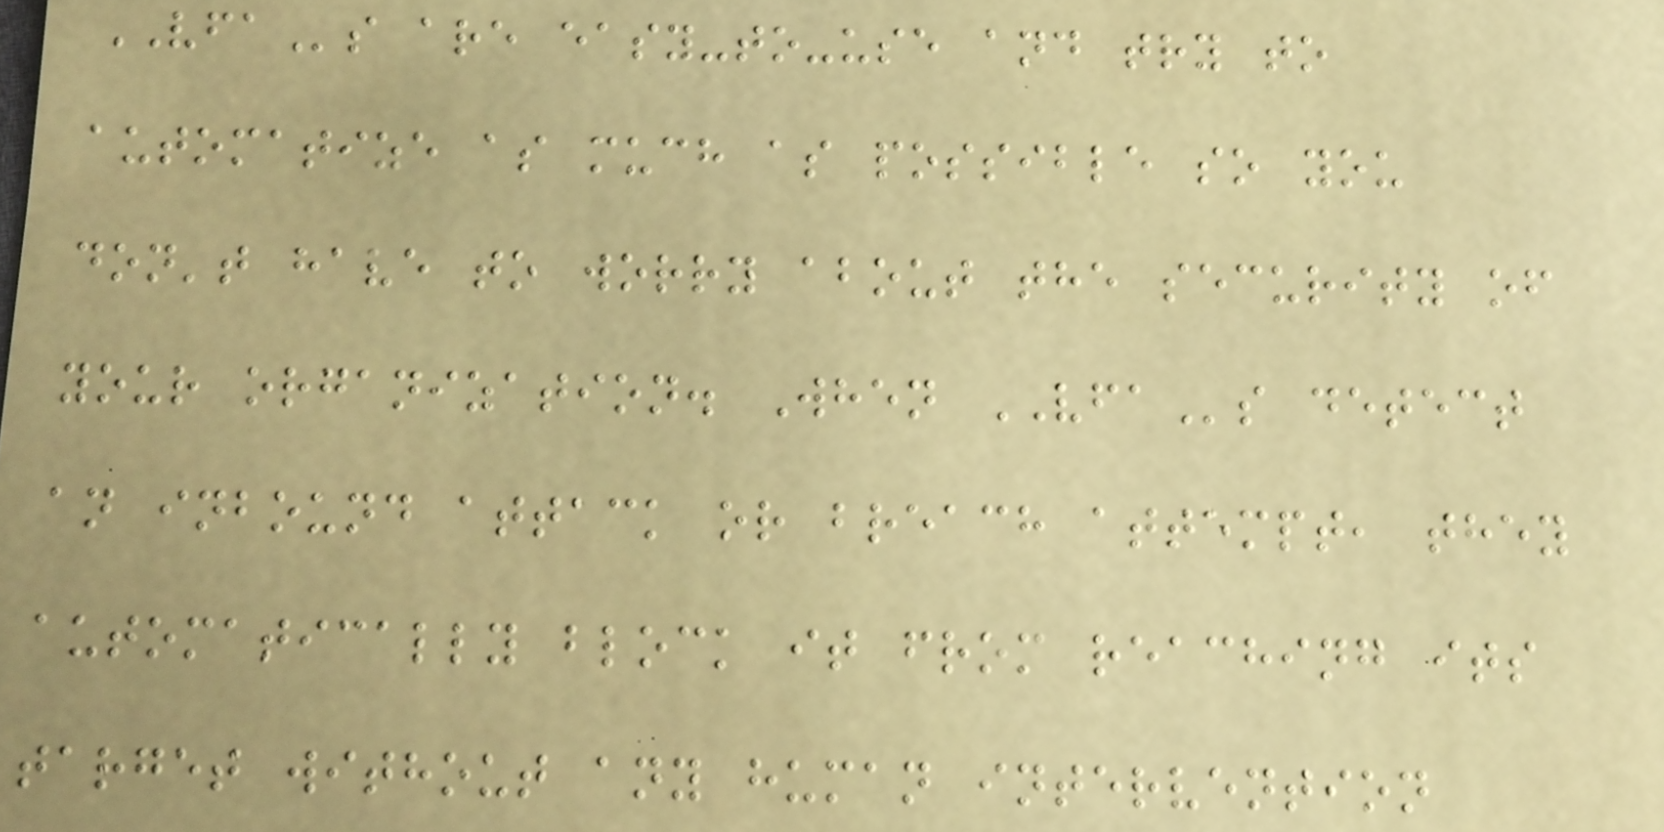VFAs are easy-to-use and try to
automatize as much as possible so you
don't have to worry about the security of
your organization. When VFAs detect
an inbound attack or breach attempt, they
automatically block it from reaching its
target without any human intervention
